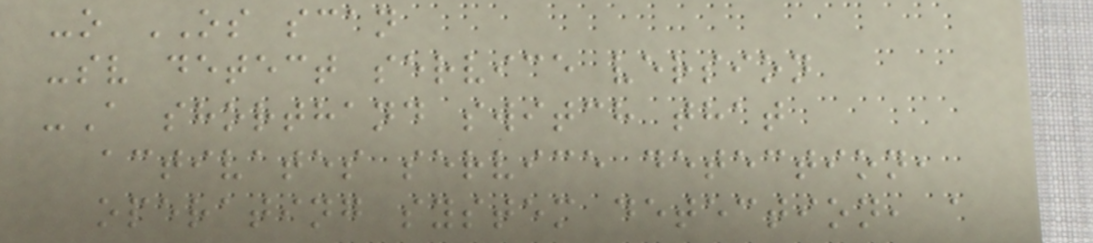-o OS scan
-sv detect service version
-A shorthand switch that
activates service detection,
operating system detection, a
